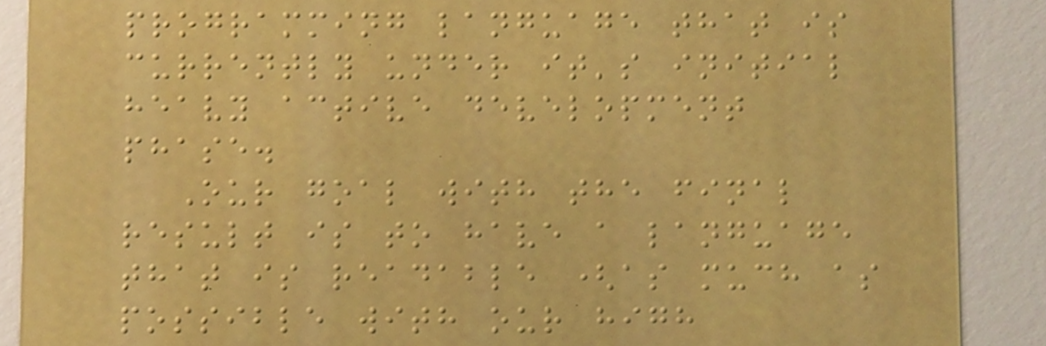programming language that is
currently under it's initial
heavy active development
phase.
Our goal with the final
result is to have a language
that is readable (as much as
possible with our high
